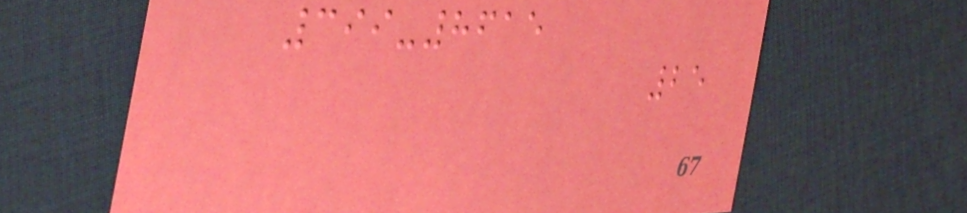399-8615
25
